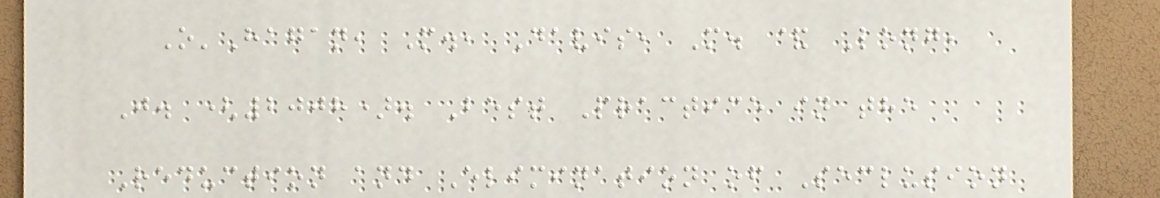O'Hagan, M., Davis, M. & Long,
J. (2008). Best Practice in the
Reduction and Elimination of Seclusion
